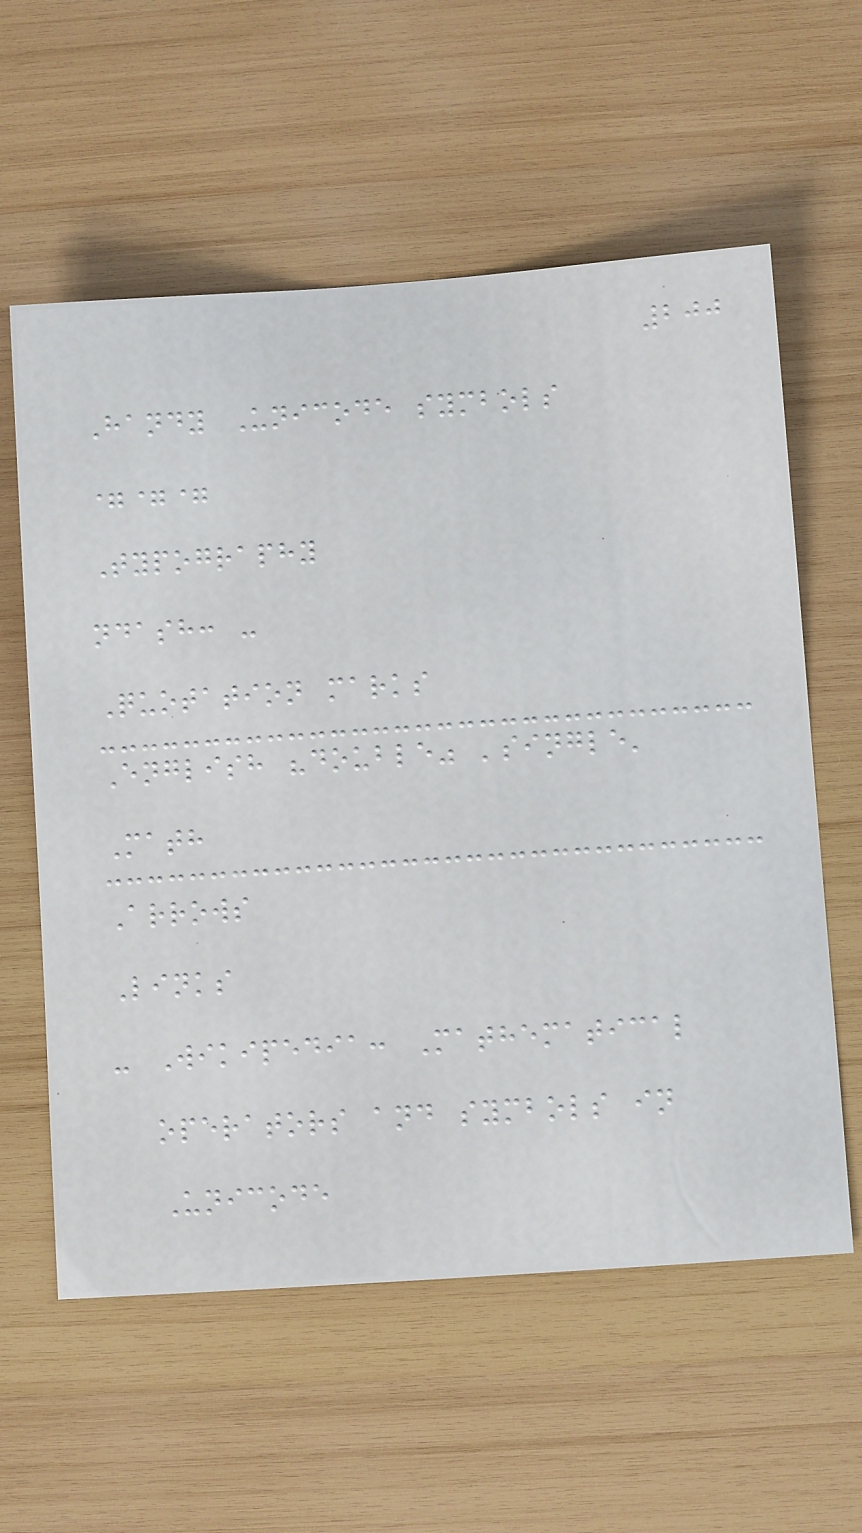200
Handy Unicode symbols
===
Typography
ndash: -
Quotation marks
English "double" 'single'
Math
Arrows
Links
- Wikipedia: Mathematical
operators and symbols in
Unicode
